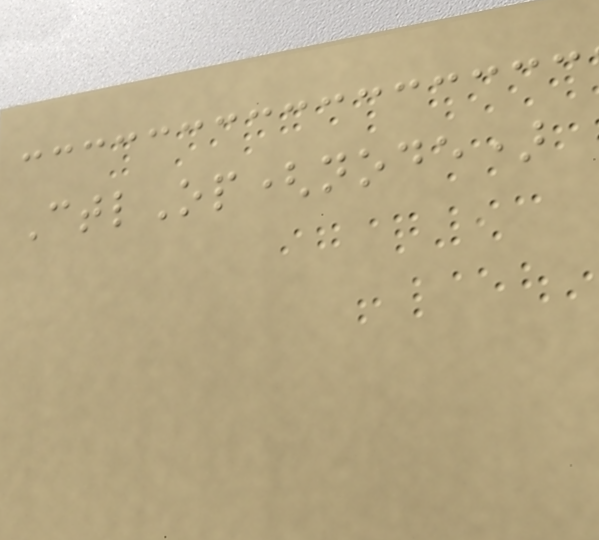CtlOp(node)
